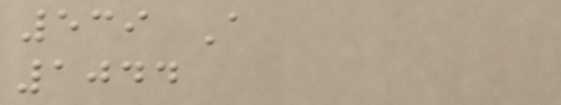539 A
1044
